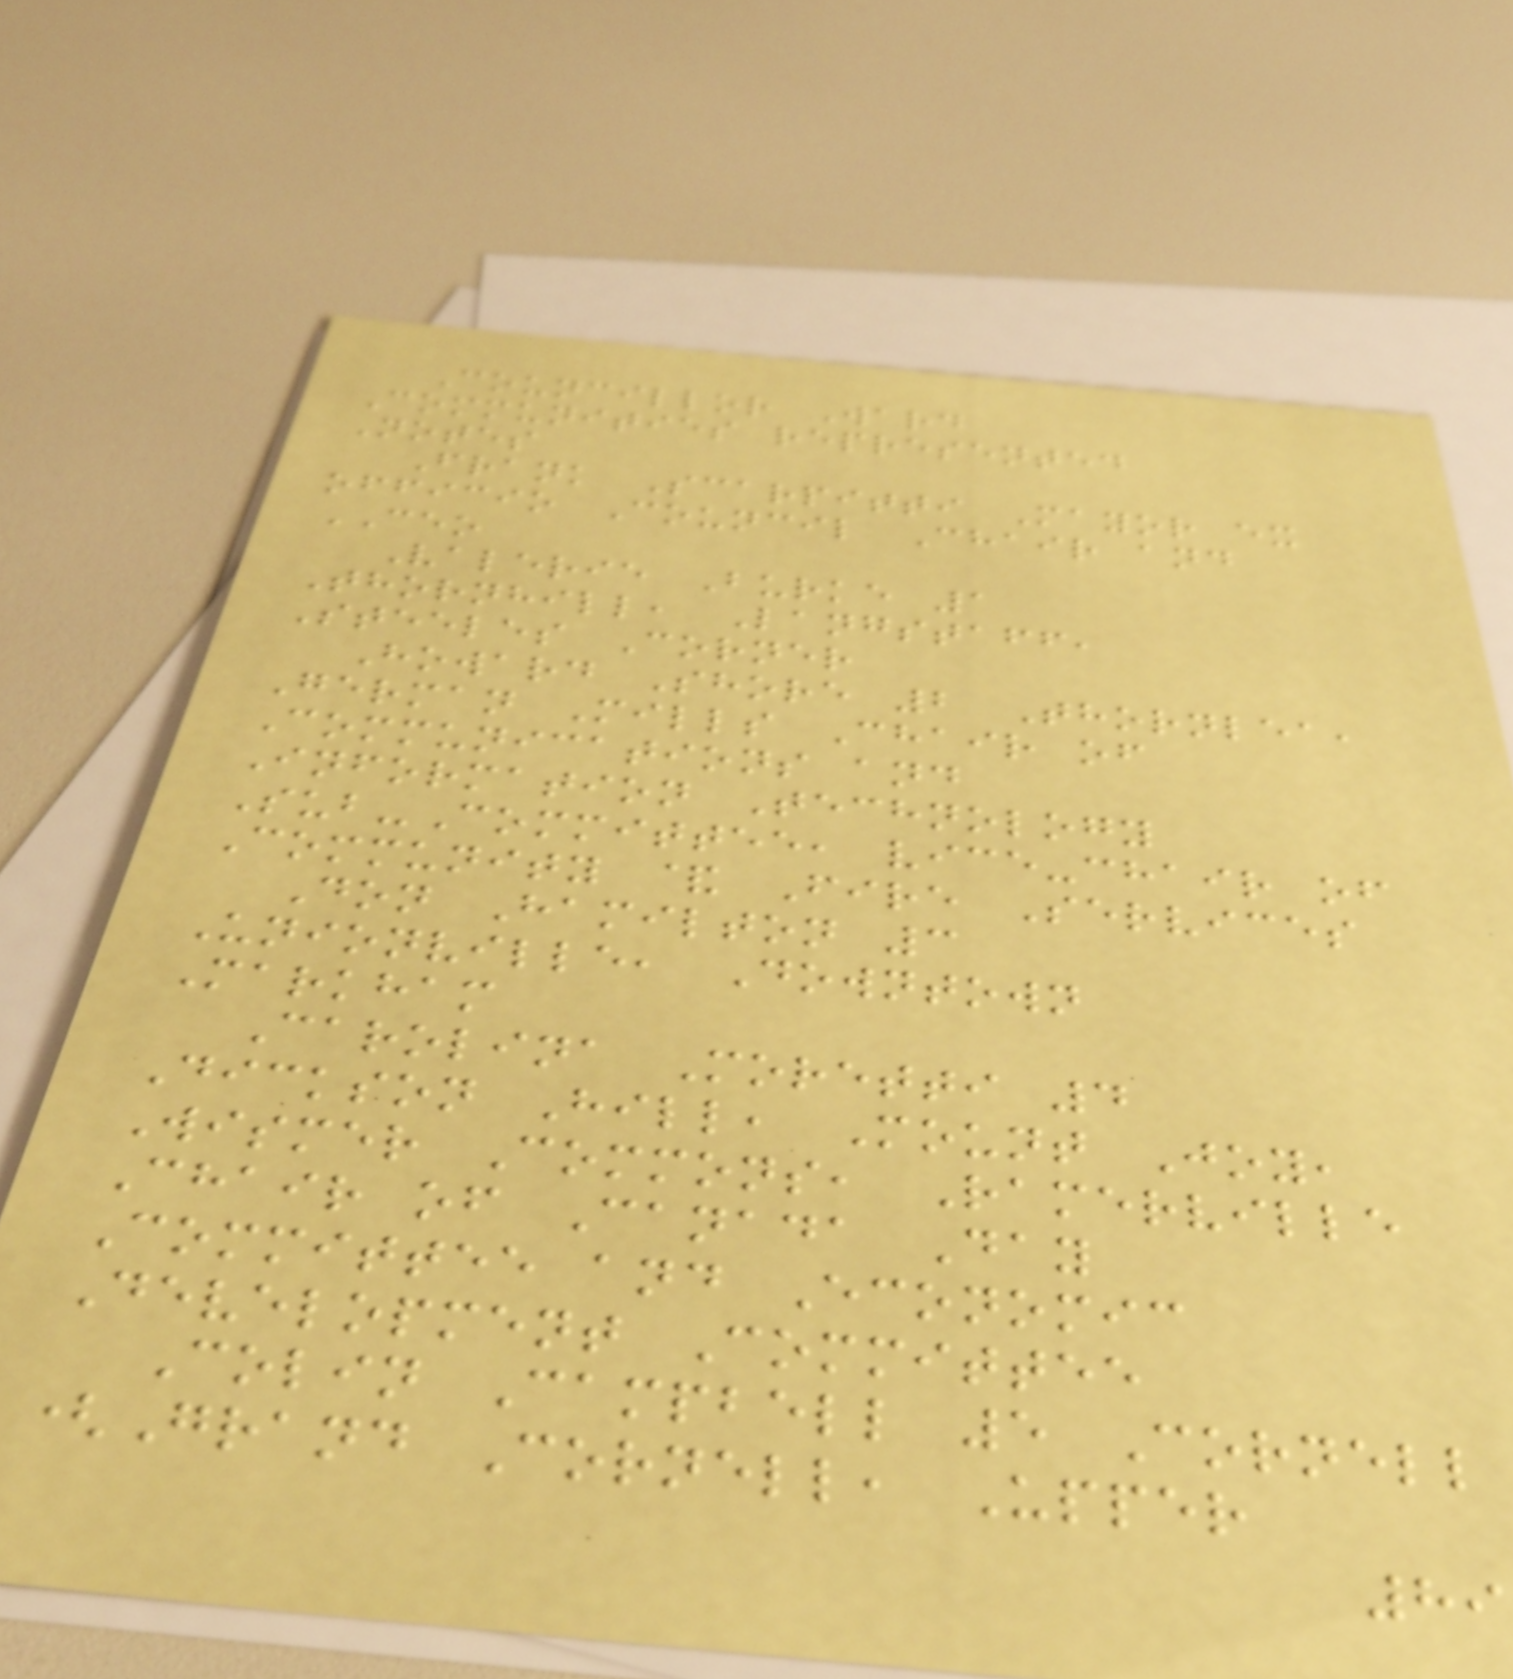Councillor Ward
Communities represented
Notes
Frank Scarpitti Mayor ex
officio Council Chair and
CEO
Valerie Burke 1
Thornhill, Langstaff,
Steeles Corner
Howard Shore 2 Thornlea,
German Mills Chair of
Communications and
Information Technology
Sub-Committee, vice-chair of
Community & Fire Services
Don Hamilton 3
Unionville, Downtown
Markham
Carolina Moretti 4
Dickson Hill, Mount Joy,
Wismer Commons, Ramerville
Chair of Canada Day
Committee and Economic
Development Committee
Colin Campbell 5 Cornell
(Grand Cornell, Upper
89
